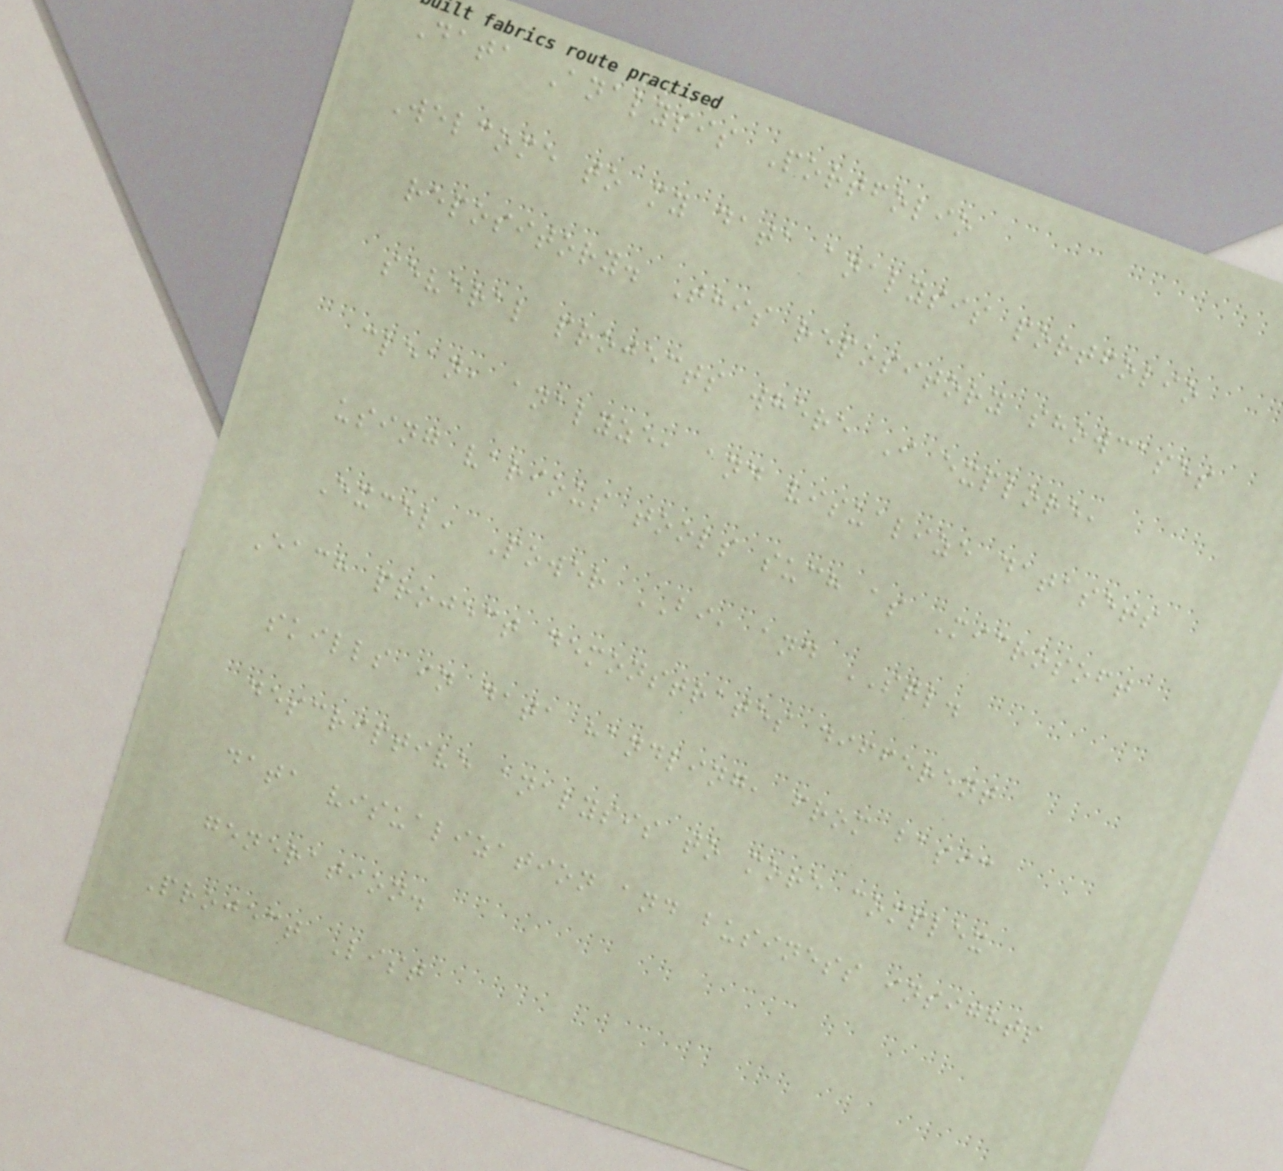Data Analysis Portfolio
Welcome to my data analysis portfolio
repository. This repository showcases
several projects where I explore,
clean, analyze, and visualize datasets
using various tools such as Microsoft
Excel, Power BI, and SQL.
Each project demonstrates different
skills in data handling, from basic
descriptive analysis to more complex
data visualization and business insights
generation.
Project List
